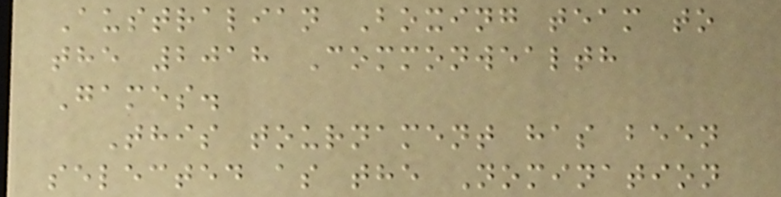Australian Boxing team to
the 2018 Commonwealth
Games.
This tournament has been
selected as the Nomination
